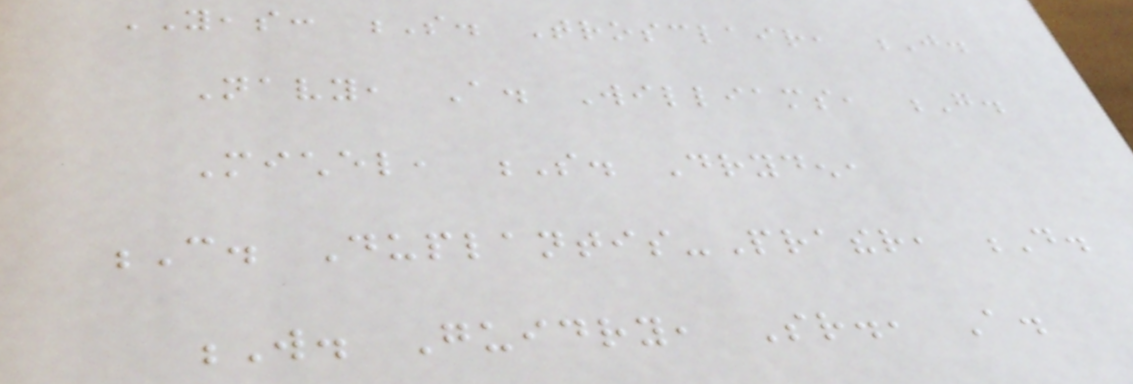YEAS: S. Trosclair, J.
Navy, A. Williams, G.
Michel, S. Dryden,
C. Duplantis-Prather, D.
W. Guidry, Sr., A.
